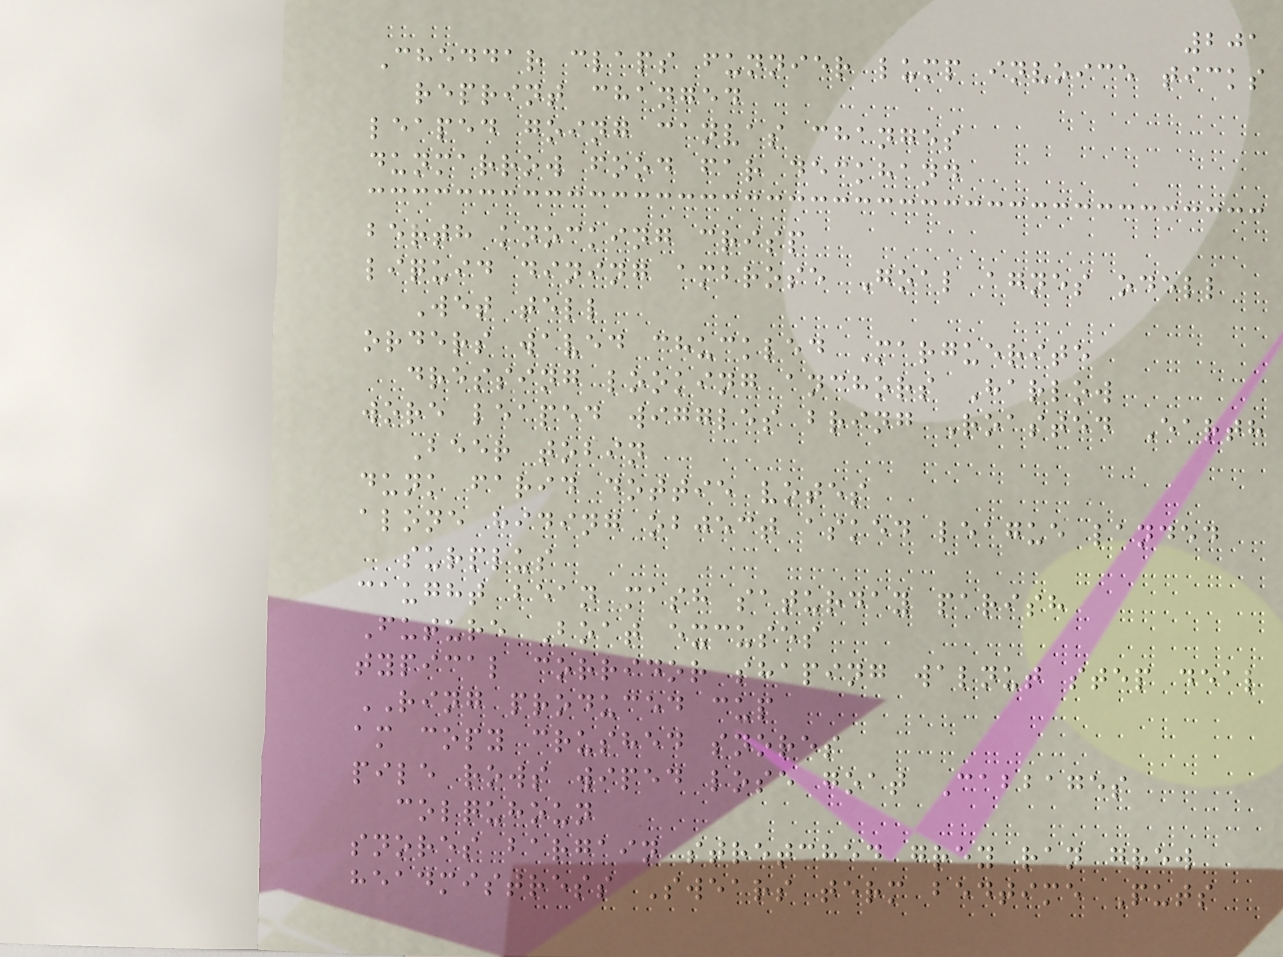201
Cheddar claps funnier lump invoice ticks
reprint changed
leaped going canvas changes
dunmarrow food far deckhand
berth knocking crisp
liquid dining ambrose Goal agnes odell
Wet tell
orders waved chuckled Marguerite
dressing looking anchors Harlow
wore leaped wiggles bring Roasted Earth
Beer tobin
dunk farid dottie votes
alone hiding object asked league landed
surplus
caught bean mash saturday parish
Future Boat excuses
typical corridor shaping walnut step deal
RING produced cup
am copy crushed snores
pile rows wiped lose goat Cabbages
colquhoun
snores bargain stretched grey ran grew
headmistress Swears term bedtime Puts
